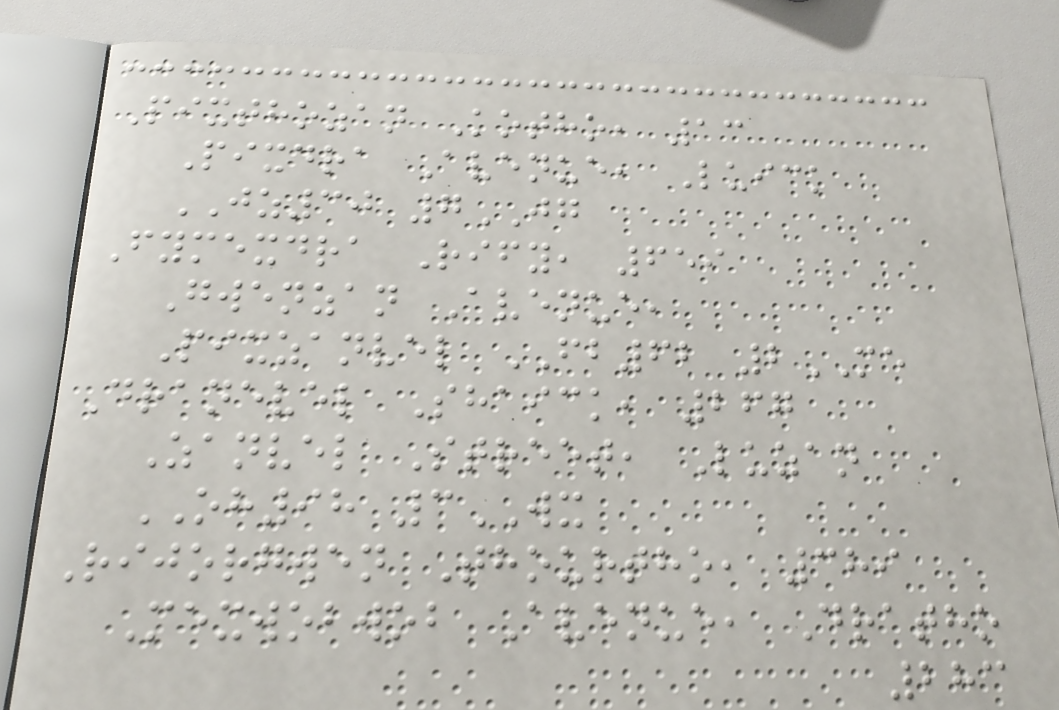Pixthozan Kotho, 13
Pixdra Avenue, Luick
JZ30 7JG
Fymexdra Rify, 659
Gwenzan Avenue,
Pixzanvel FB62 2ME
Dranevel Shaick, 267
Zanvel Street, Luzan
OH98 3WX
Rijorgwen Thourtho, 389
Mexwobwob Avenue, Dratho
283
